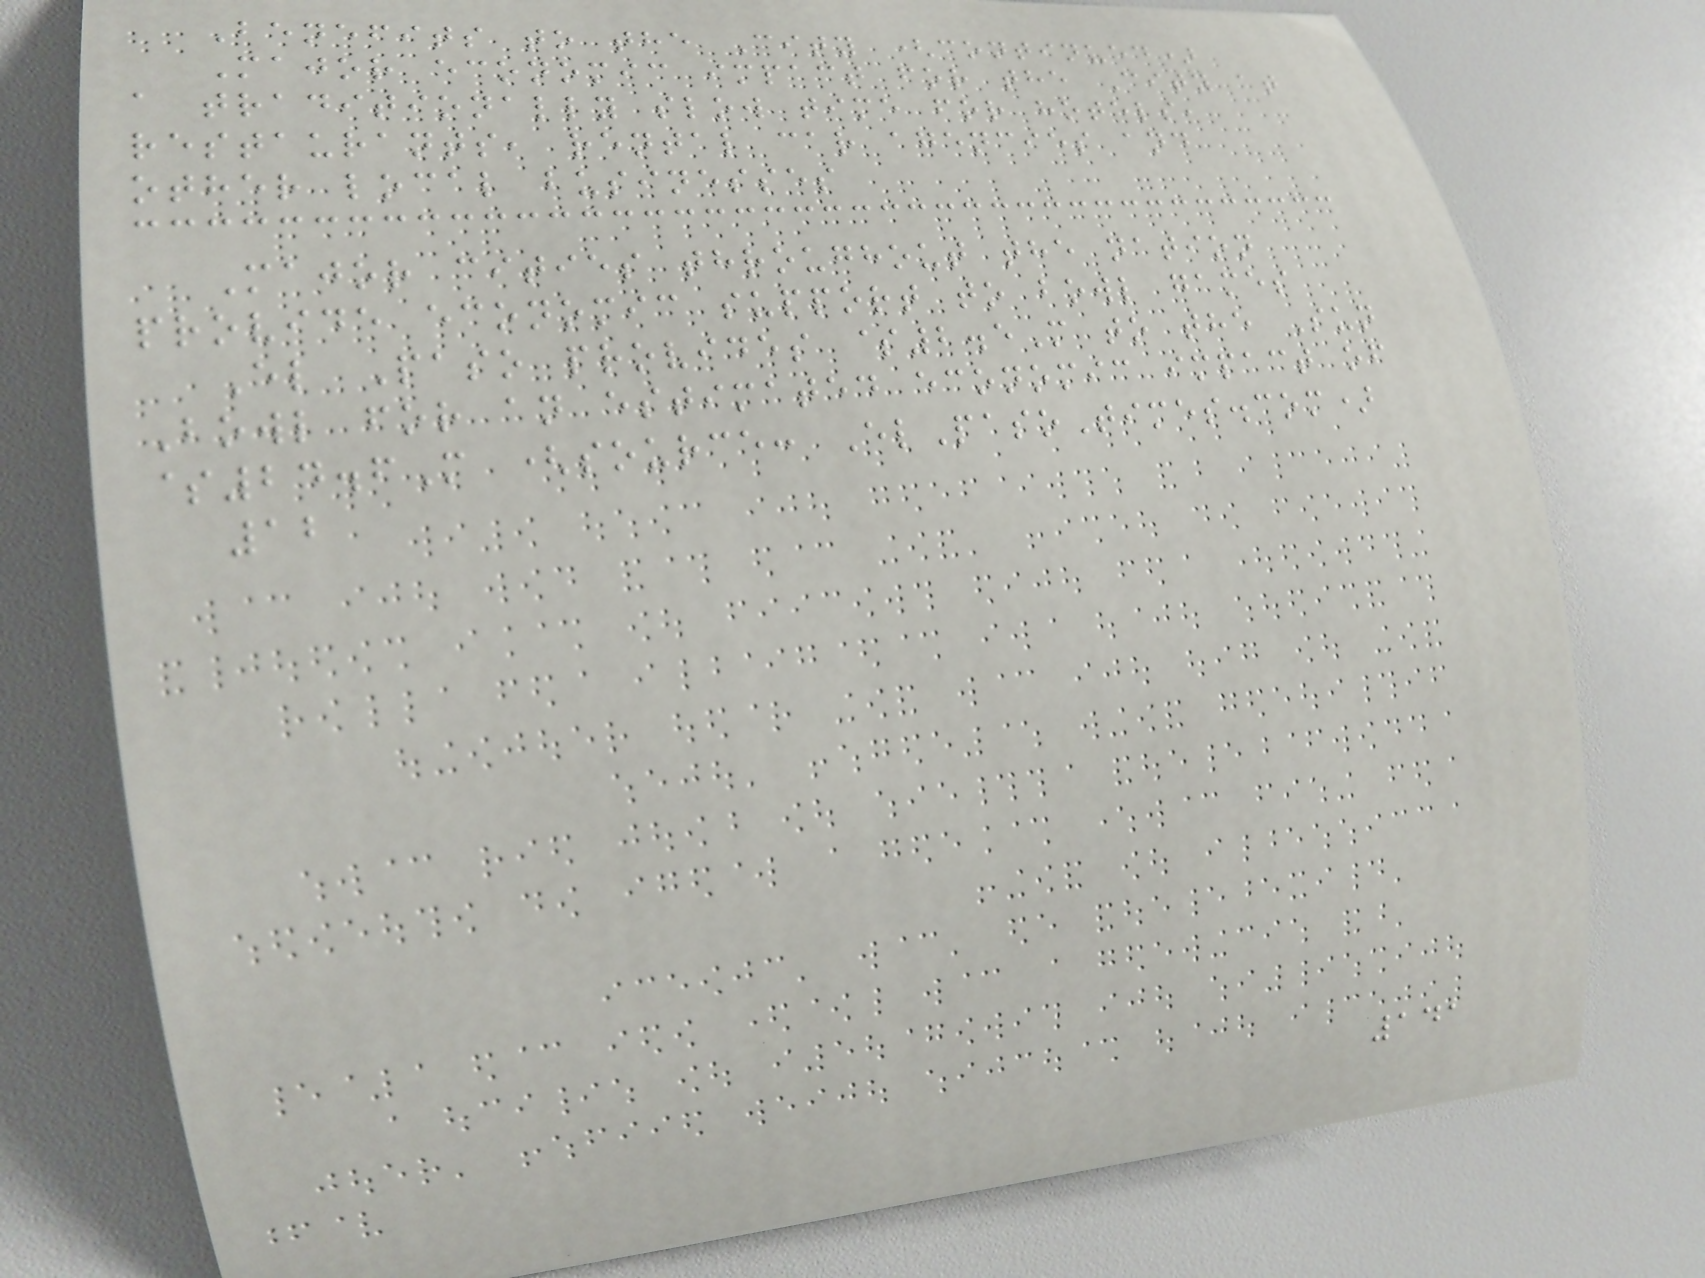Benefits to the City (continued)
Major economic impact for the City at
a traditionally slow time for hotels,
restaurants, rental car agencies and
other local businesses
Major cities throughout the nation
provide economic support to bowl games
El Paso provides $2.5M to the Sun
Bowl for an estimated economic impact of
$24.6M (source: ElPasoTimes.com)
12
141
